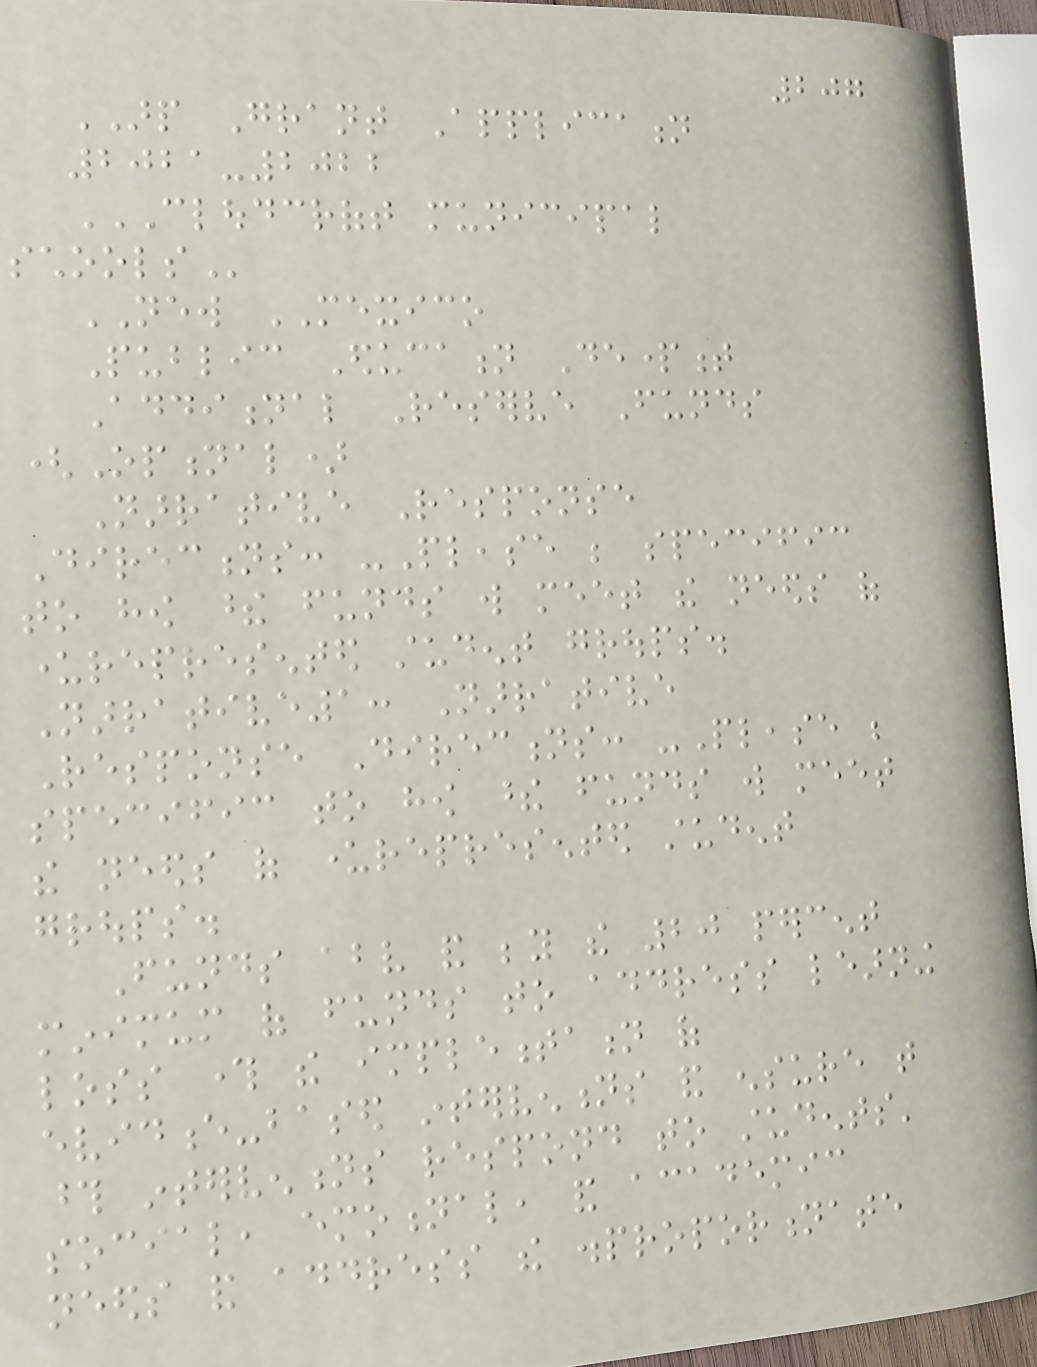207
ARP Grant Application
2021-2022
CLOUDCROFT MUNICIPAL
SCHOOLS
NEW MEXICO
Public Education Department
Additional Reserve Funds
(Optional)
Narrative Response
Directions: -Please be specific
to how these funds will meet the needs of
underrepresented student groups.
Narrative1: Narrative
Response Directions: -Please be
specific to how these funds will meet
the needs of underrepresented student
groups.
Funds above and beyond the 20 percent
minimum of funds to address learning
loss through the implementation of
evidence-based interventions and ensure that
those interventions respond to students'
social, emotional, and academic
needs and address the disproportionate
